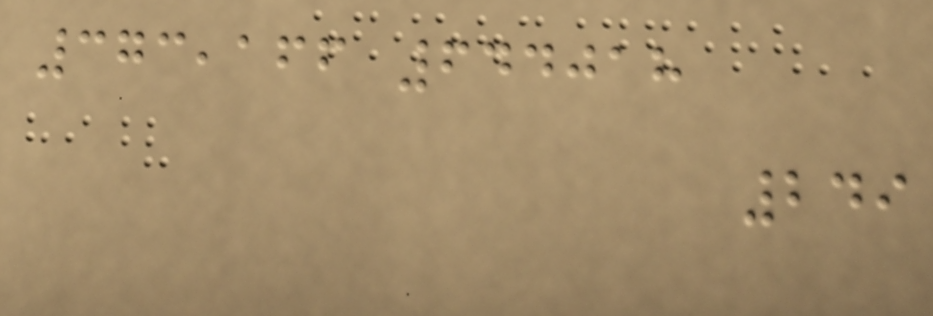373,166 644018
249
